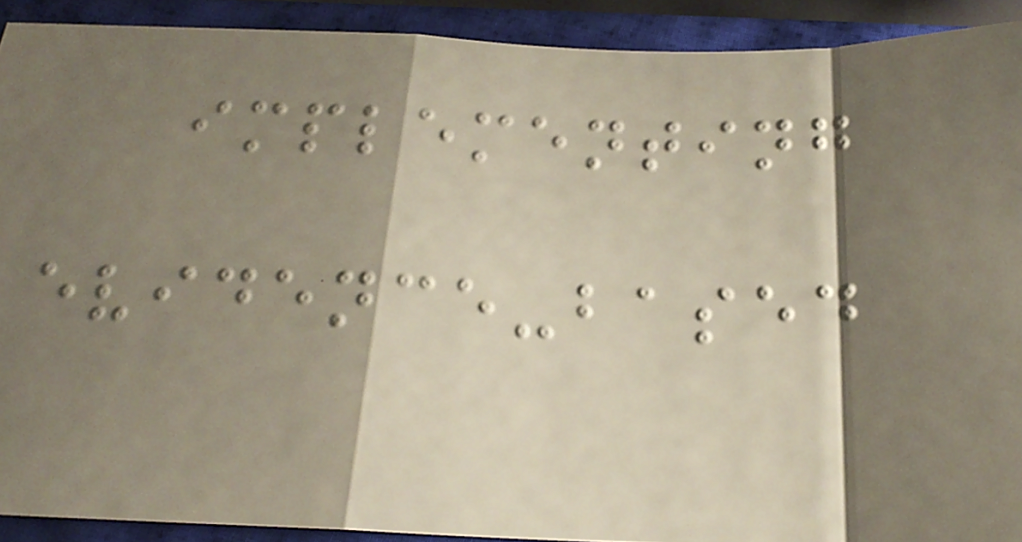implementing
evidence-based
